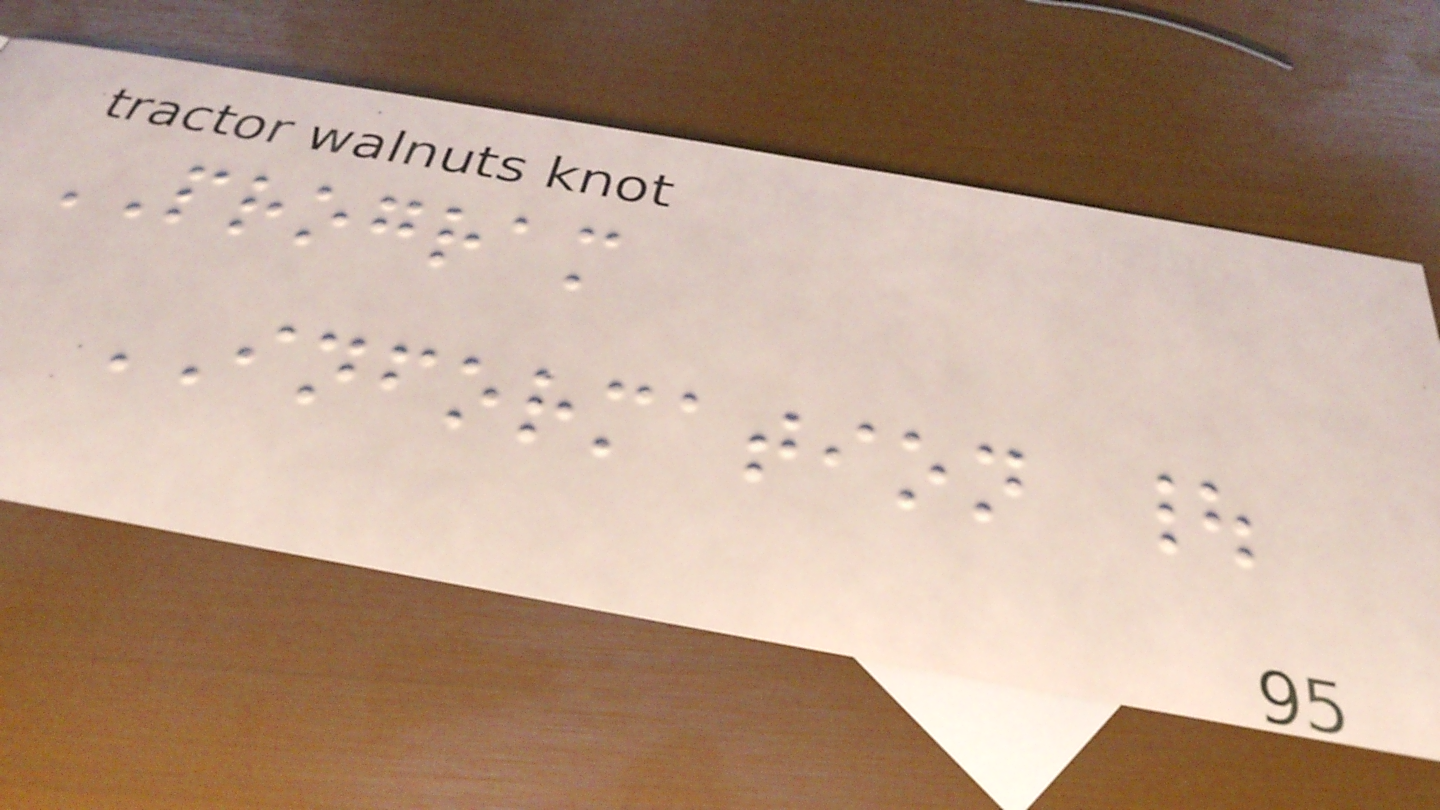PROGRAM
INFORMATION |
